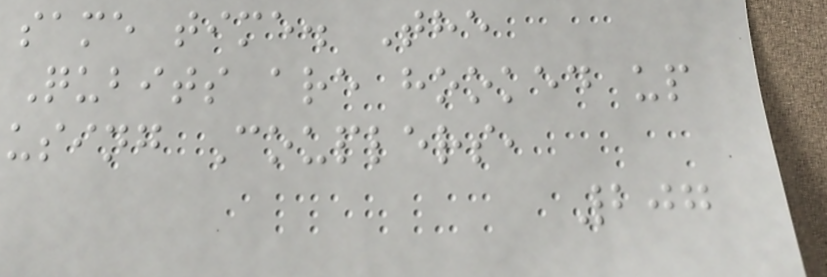same time. The
Qubits are hooked up
using Couplers,
207
